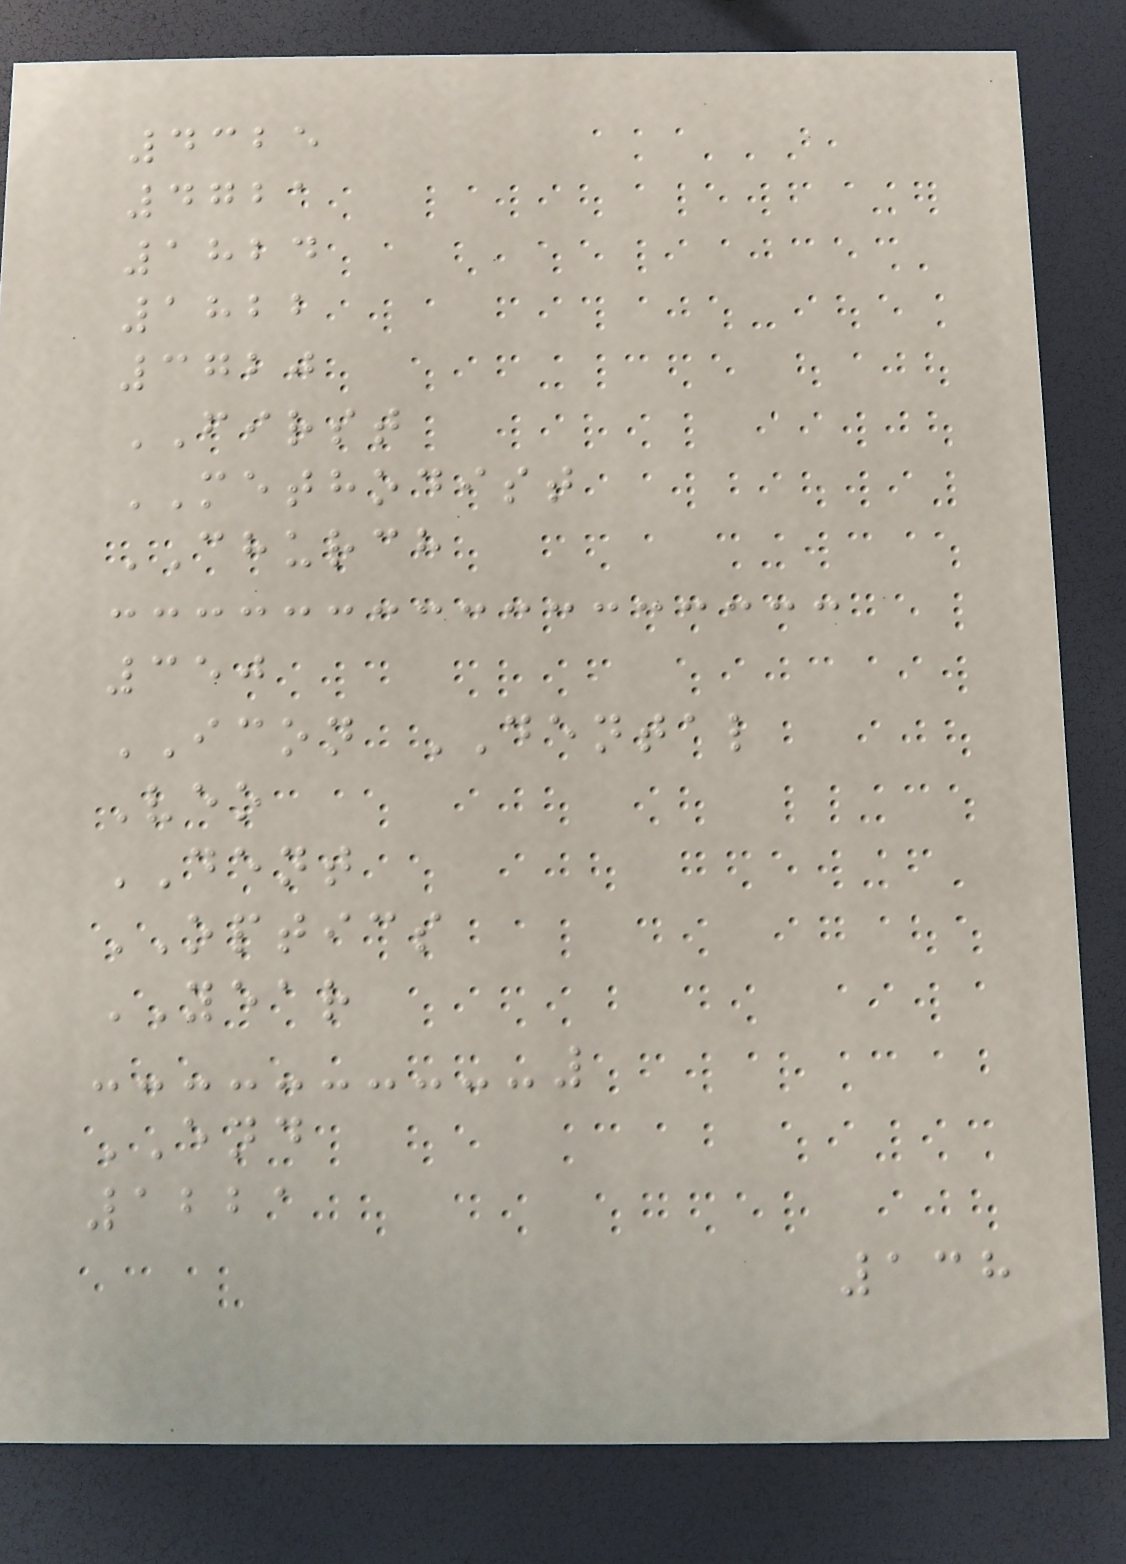4325
4721
1824
1822
3720
FIRST
METHODIST
CHURCH
350
ICON DENTAL
Veo
DENT
OPTICS
YEAR
END
1221
138
